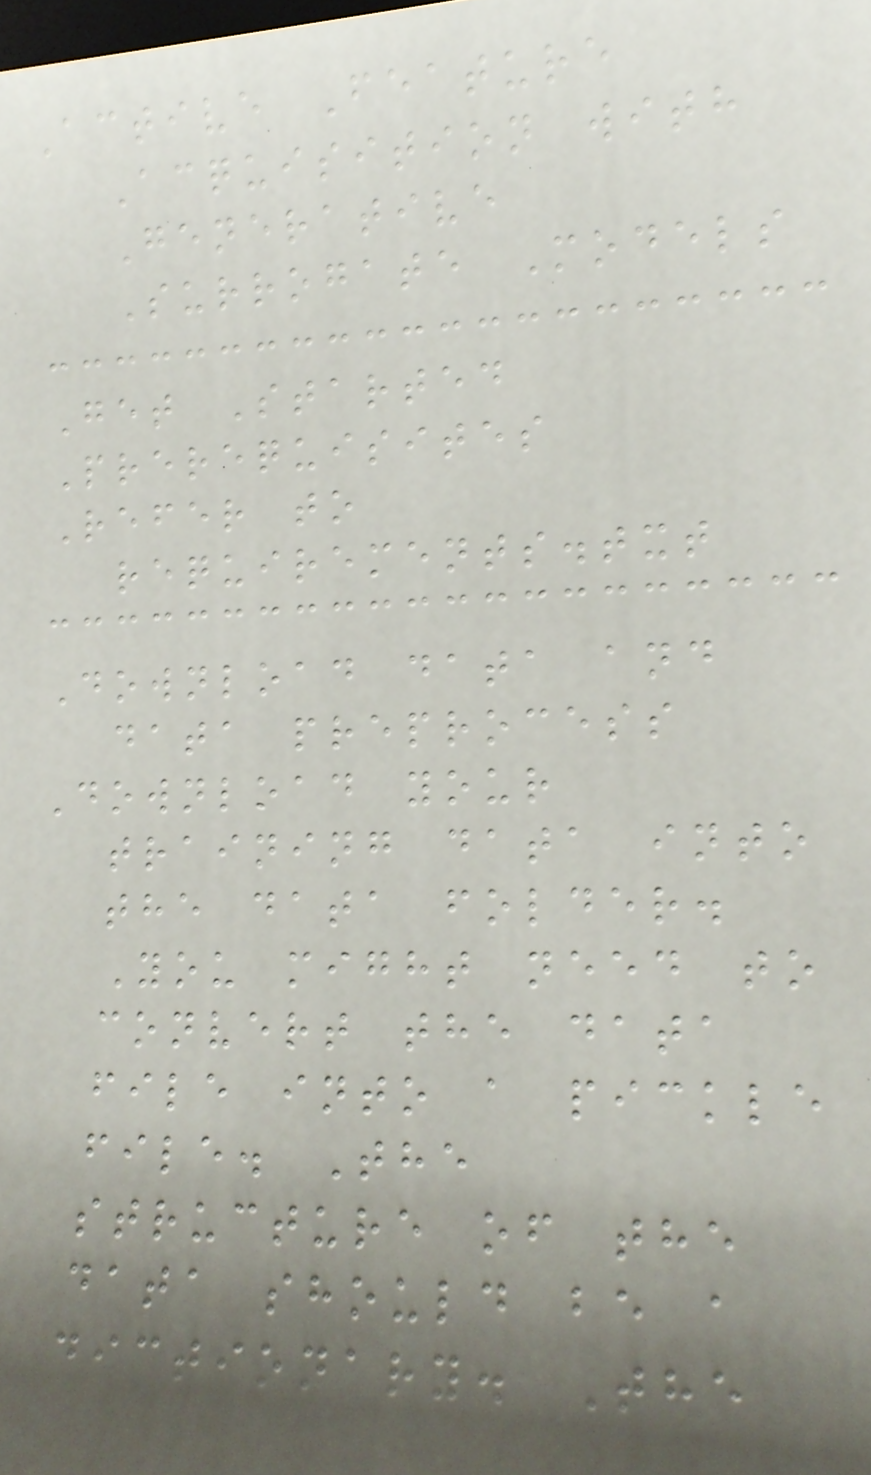Active Feature
Acquisition with
Generative
Surrogate Models
Get Started
Prerequisites
Refer to
requirements.txt
Download data and
data preprocess
Download your
training data into
the data folder.
You might need to
convert the data
file into a pickle
file. The
structure of the
data should be a
dictionary. The
